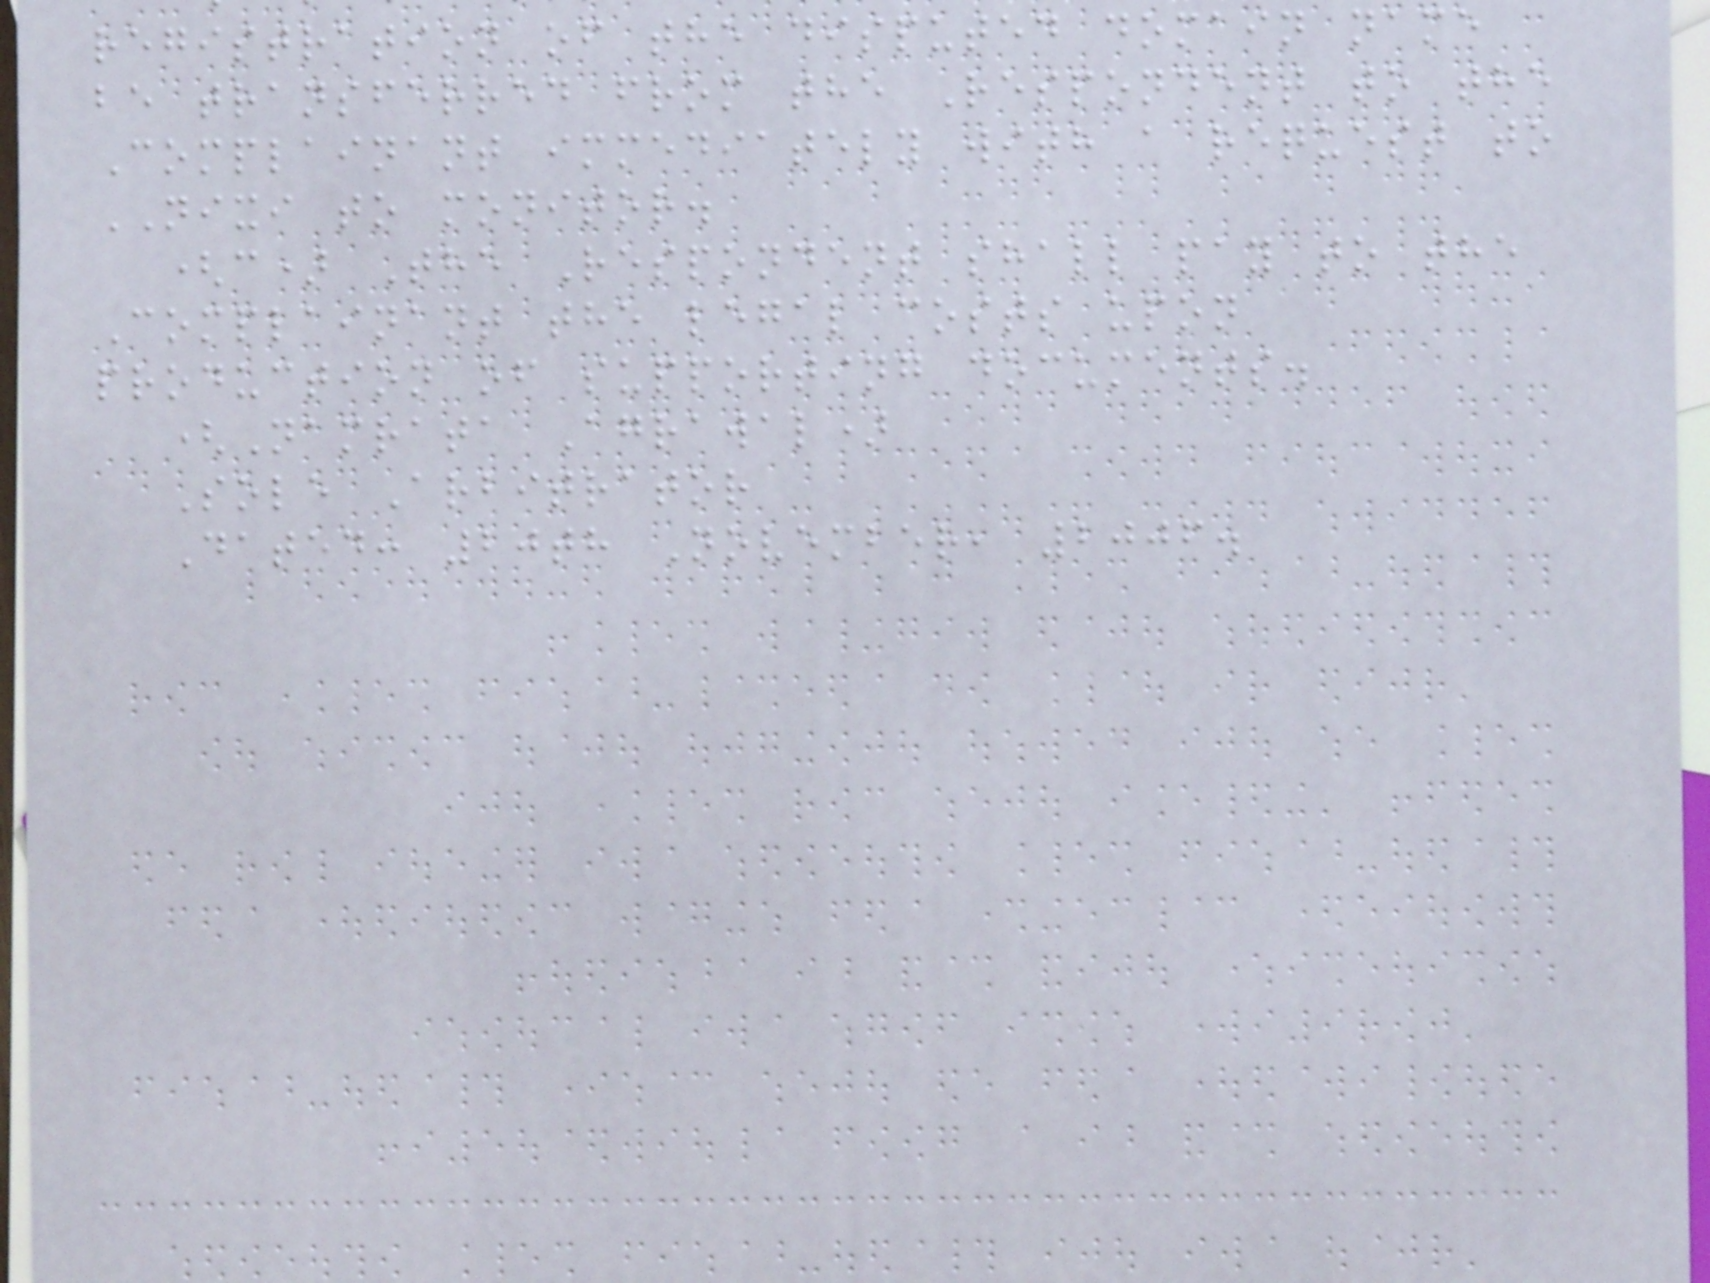registration of the disputed domain name
be transferred from the Respondent to the
Complainant immediately with a request to
NIXI to monitor.
(c) The Respondent shall pay to the
Complainant the legal costs upon
production of supporting documents.
(Namrata Agrawal)
Sole Arbitrator
Dated: 20th November, 2006.
